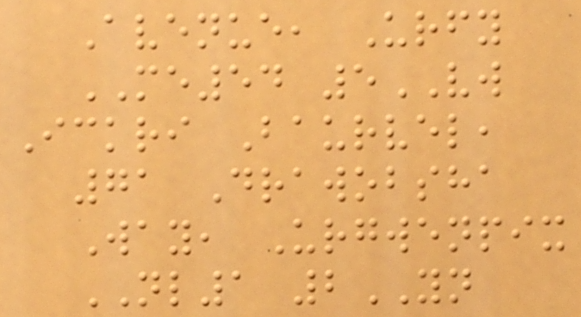Avenue, Urfy
ME54 5VW
Ickri Baurvel,
71 Drawobsha
Way, Urgwenpix
NL1 2YN
